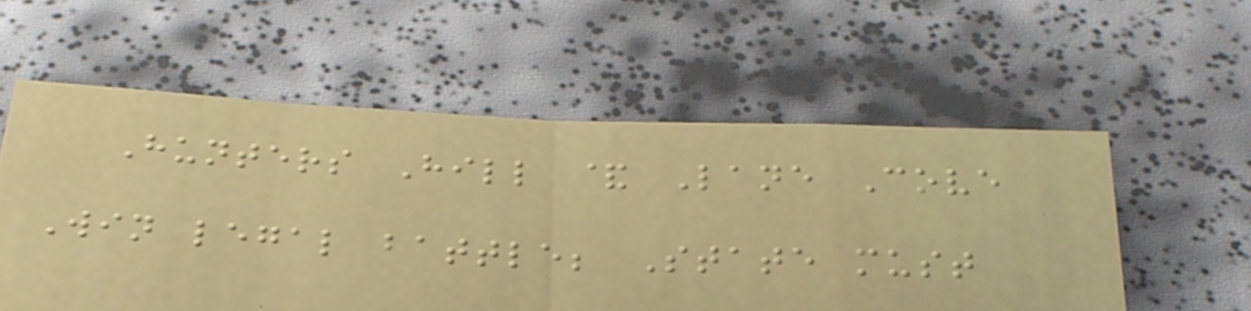Hunters Hill & Lane Cove
Win legal battle; State must
